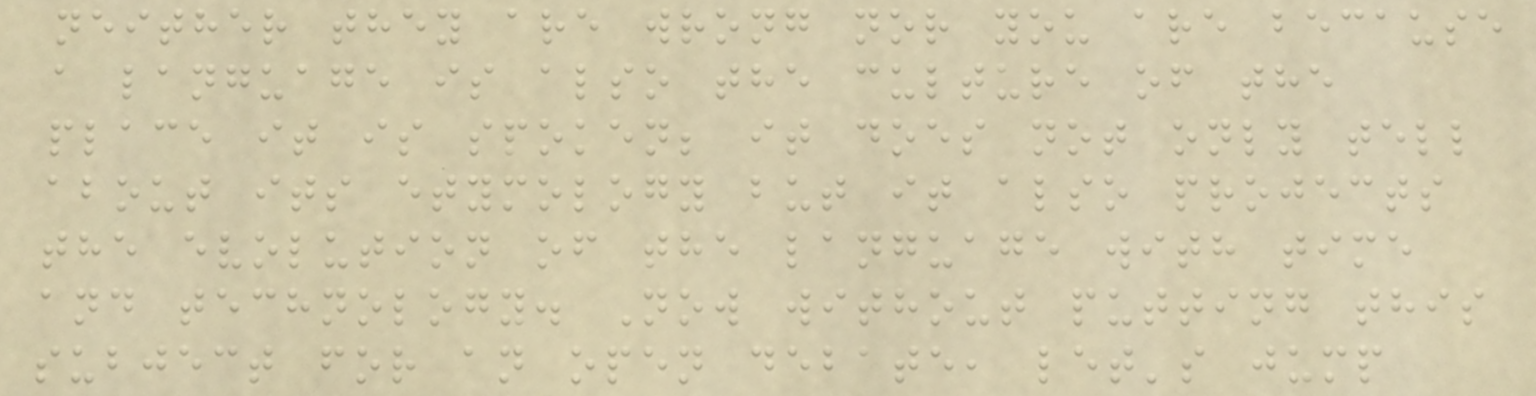neither they are wrong nor you are because
a language is also the culture of the
place it is spoken; it does not only tell
about its etymology but it also projects
the evolution of the language with time
and technology. Now without putting this
subject for an open debate, let's jump
